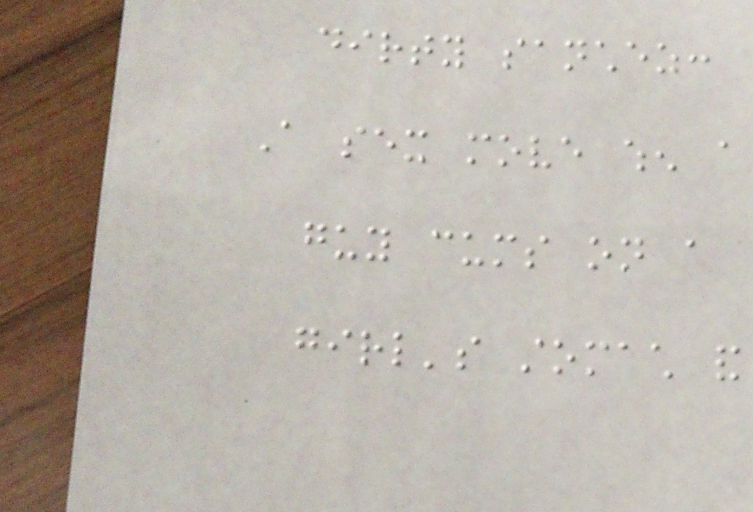dirty sanchez:
A sex move when a
guy cums on a
girl's stomach and
